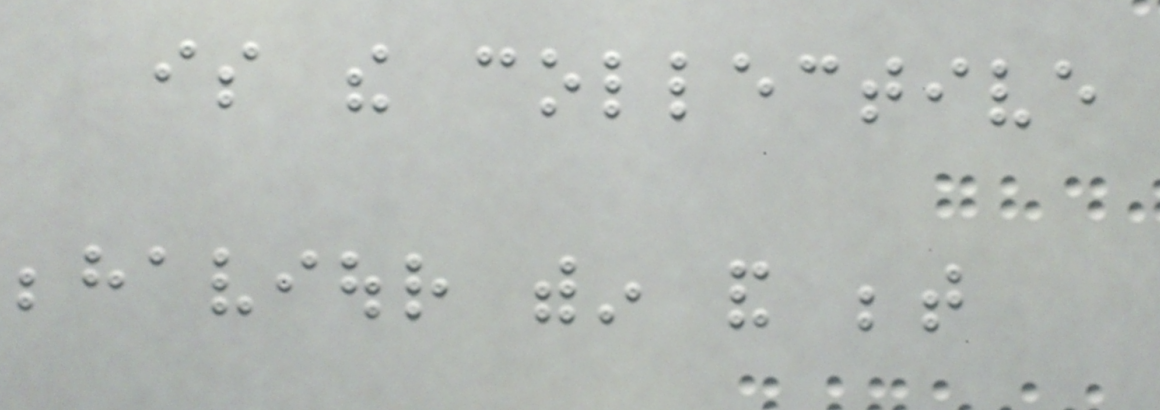is the collective
behaviour within and between
